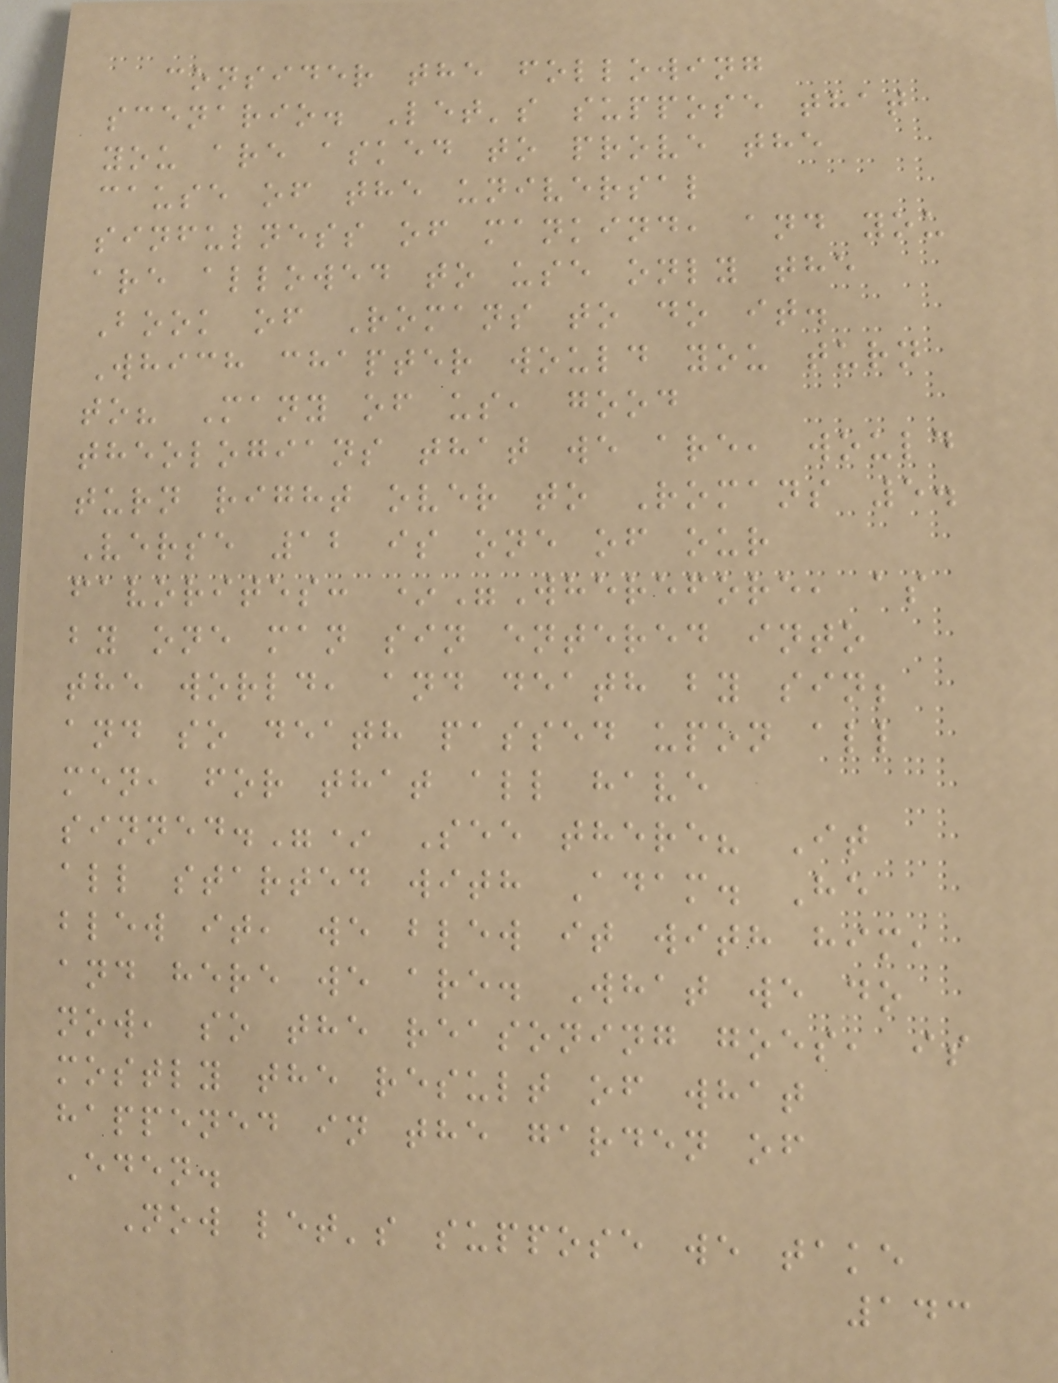consider the following
scenario. Let's suppose that
you are asked to prove the
cause of the universal
sinfulness of mankind, and you
are allowed to use only the
Book of Romans to do it.
Which chapter would you turn
to? Many of us, good
theologians that we are, would
turn right over to Romans 5.
Verse 12 is one of our
favorites: *"Wherefore, as
by one man sin entered into
the world, and death by sin;
and so death passed upon all
men, for that all have
sinned."* See there? It
all started with Adam. He
blew it, we blew it with him,
and here we are. What we do
now, so the reasoning goes, is
mostly the result of what
happened in the garden of
Eden.
Now let's suppose we take
143
